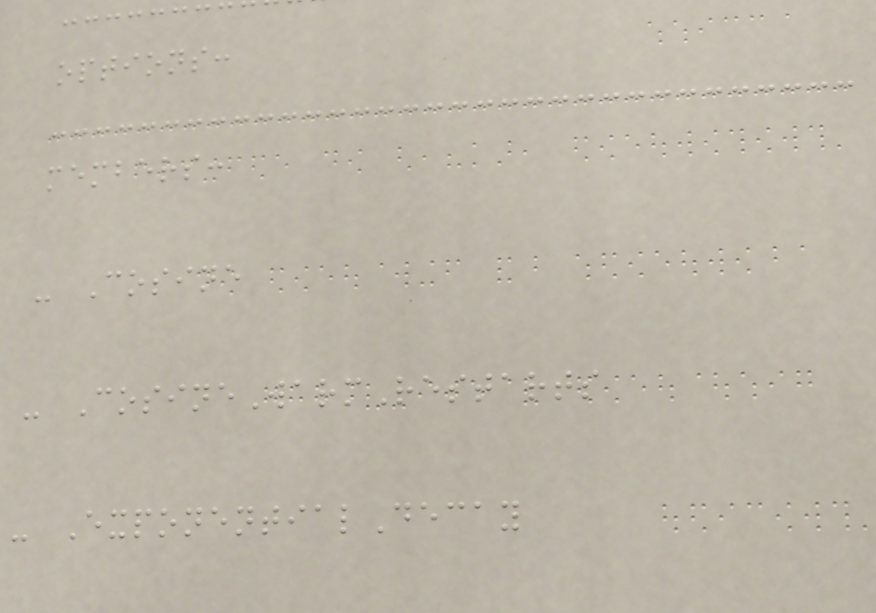options:
members:
- Cosine
- CosineWarmRestarts
- ExponentialDecay
